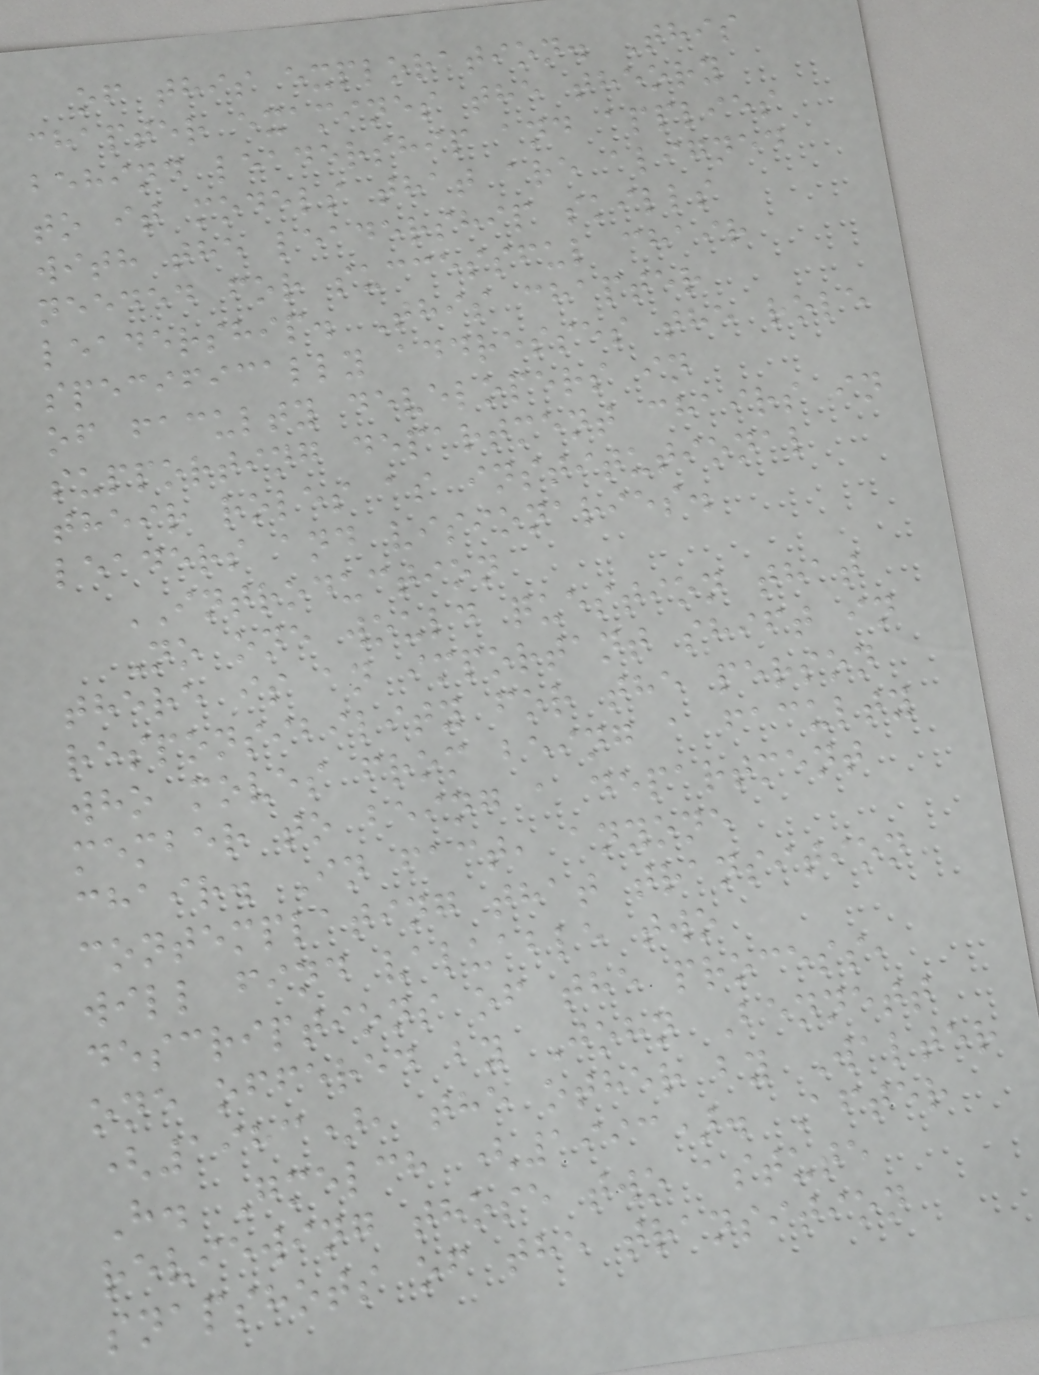of this exploration. This
chapter examines the theory
behind leadership and applies
to it models that are aligned
with the leadership skills
needed for successful chair
leadership. This chapter
specifically addresses the role
of faculty developers in
supporting department chairs in
their roles as institutional
leaders and visionaries.
INTRODUCTION
No one would question that
there is an important shift in
responsibility for the person
who moves from being a faculty
member to being a department
chair. In fact, anyone
contemplating that transition
will find valuable two
descriptions of the process,
one offered by John Bennett
(1983), the other by Walter
H. Gmelch (1993). After
reviewing those two astute
snapshots of the transition
